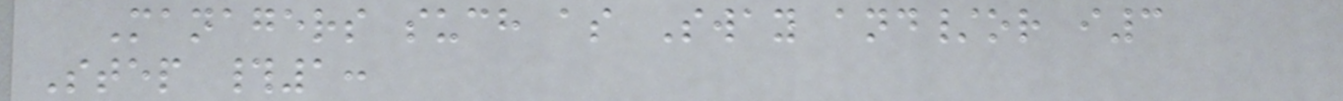Managers such as Sway and/or i3
Step #1:
